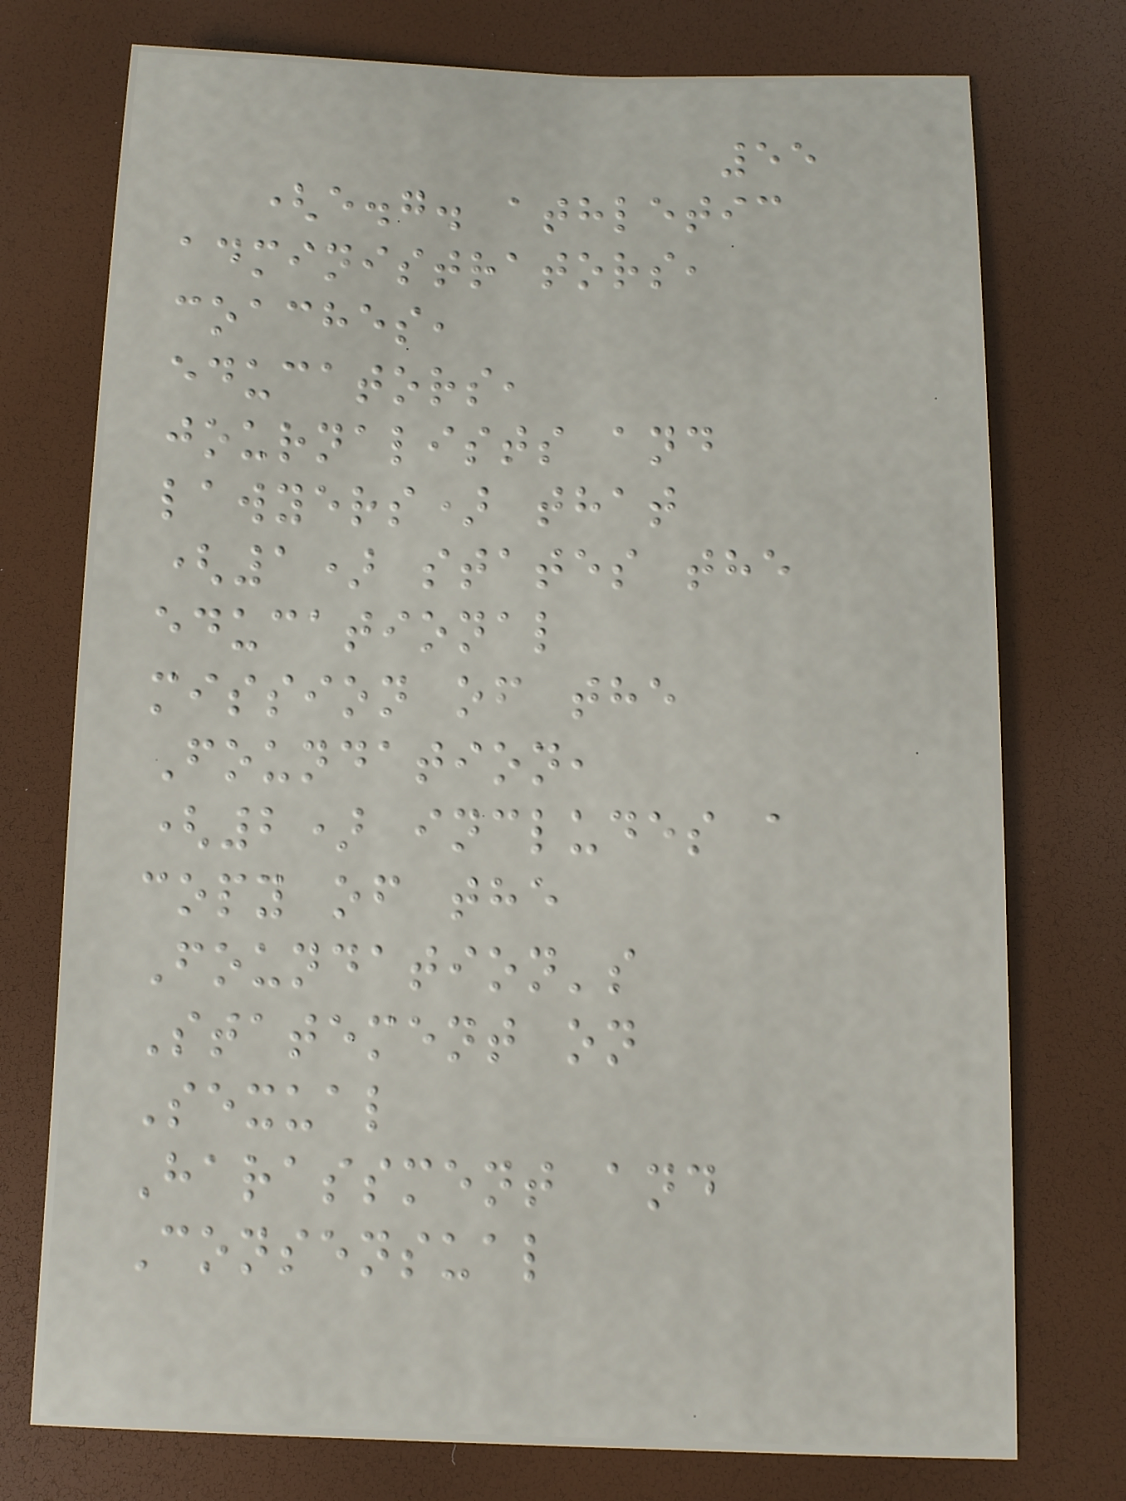55
(e.g. athletic
administrators,
coaches,
educators,
journalists and
lawyers) that
(1) states the
educational
mission of the
Foundation,
(2) includes a
copy of the
Foundation's
Statement on
Sexual
Harassment and
Consensual
